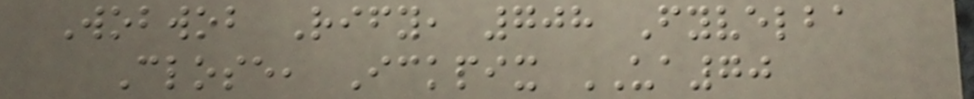Wobwob Rify, 708 Fyvelba
Close, Ickpix UA70
